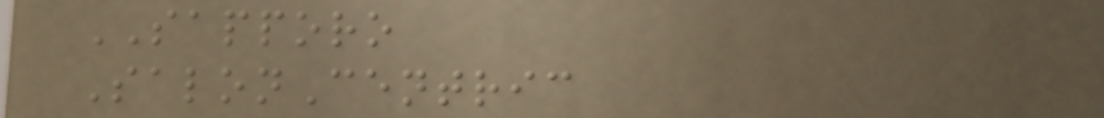SAPPORO
SalonCentric
